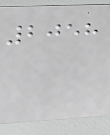2058
